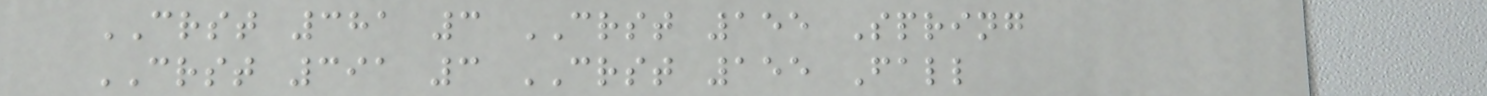CRST 381 3 CRST 155 Spring
CRST 391 3 CRST 155 Fall
